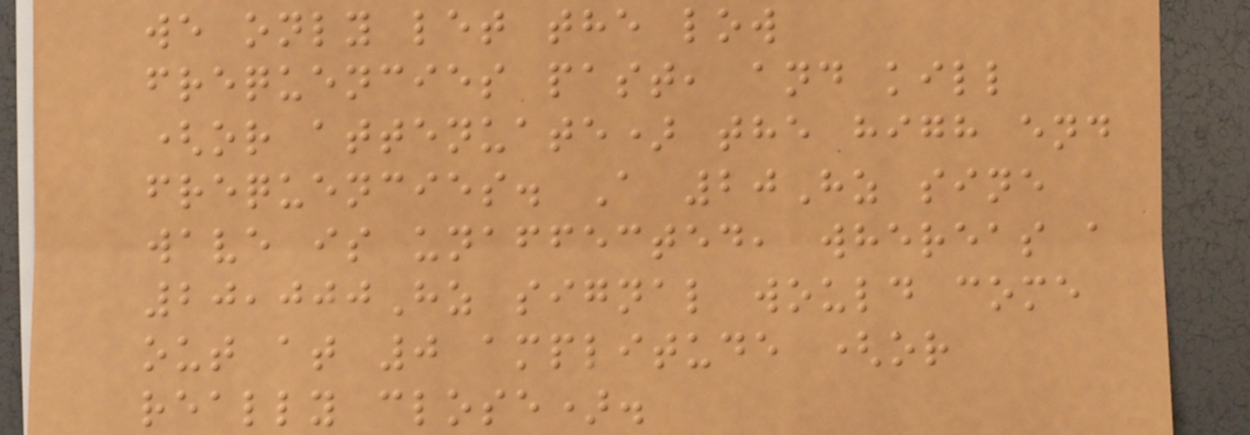we only let the low
frequencies past, and kill
(or attenuate) the high end
frequencies. A 20Hz sine
wave is unaffected, whereas a
20,000Hz signal would come
out at 0 amplitude (or
really close).
